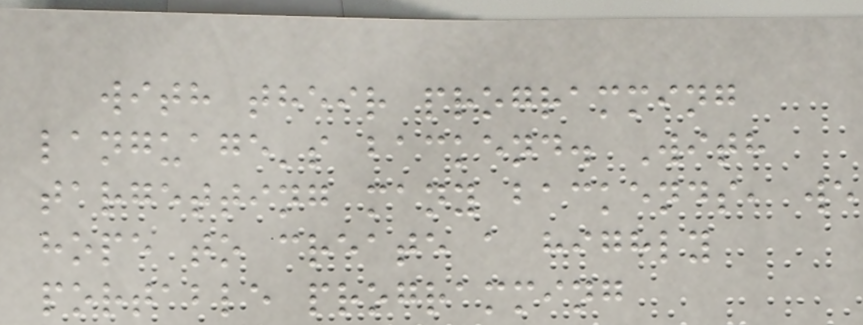with their programming
language's backend. With
targetting many backends, we
hope to create a highly
portable programming
